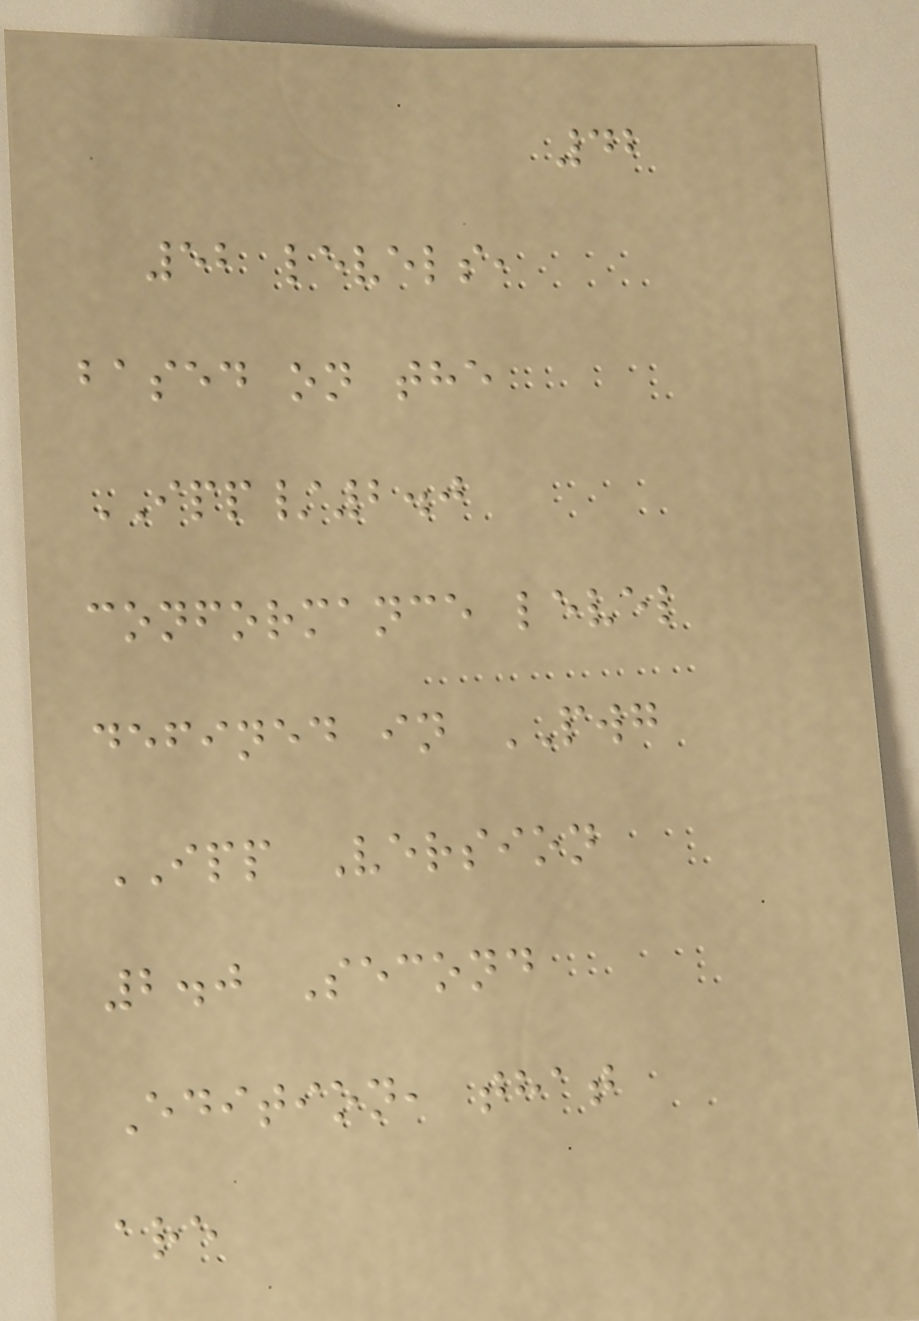42
52 levels,
based on the
IPP/2.0
conformance level
defined in PWG
IPP Version
2.0 Second
Edition, that
are
